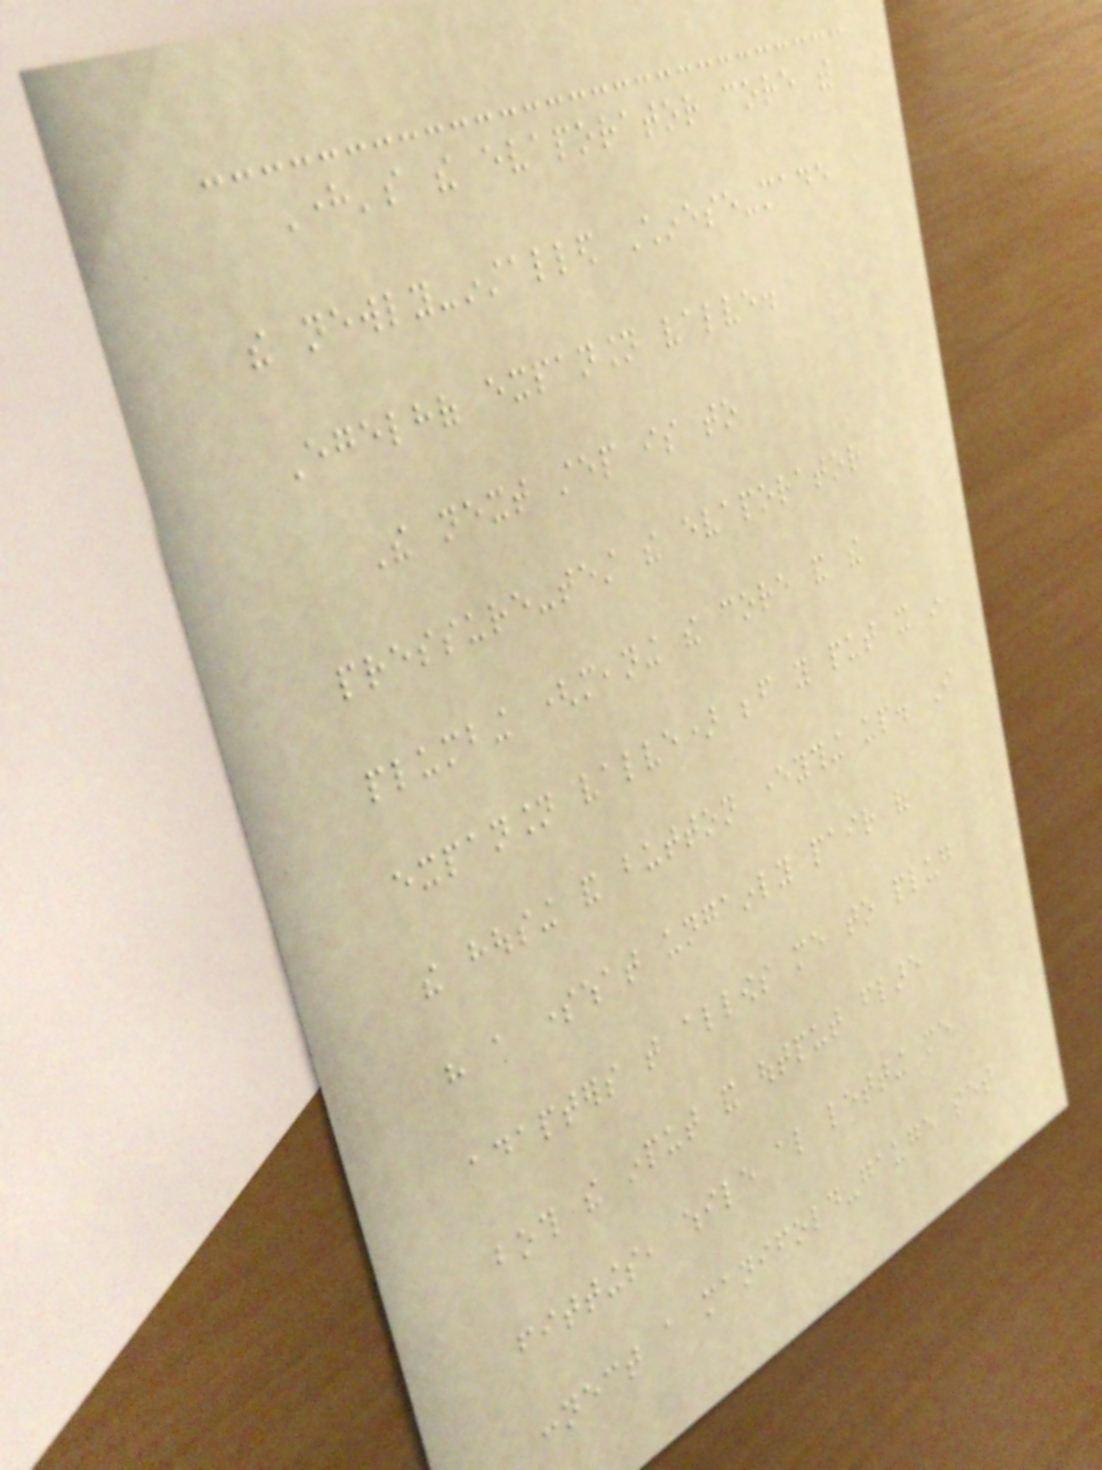Here's the evaporator core with
the newly-installed Chinese-made
Egelhof expansion valve.
The next step is to
pressure-test the evaporator
plumbing (meaning the core and the
expansion valve) before you put it in
the housing and button everything up. I
have a somewhat ungainly pair of
adapters that allows me to plug
both the input and output flare
fittings, while also letting me
connect a manifold-gauge set
